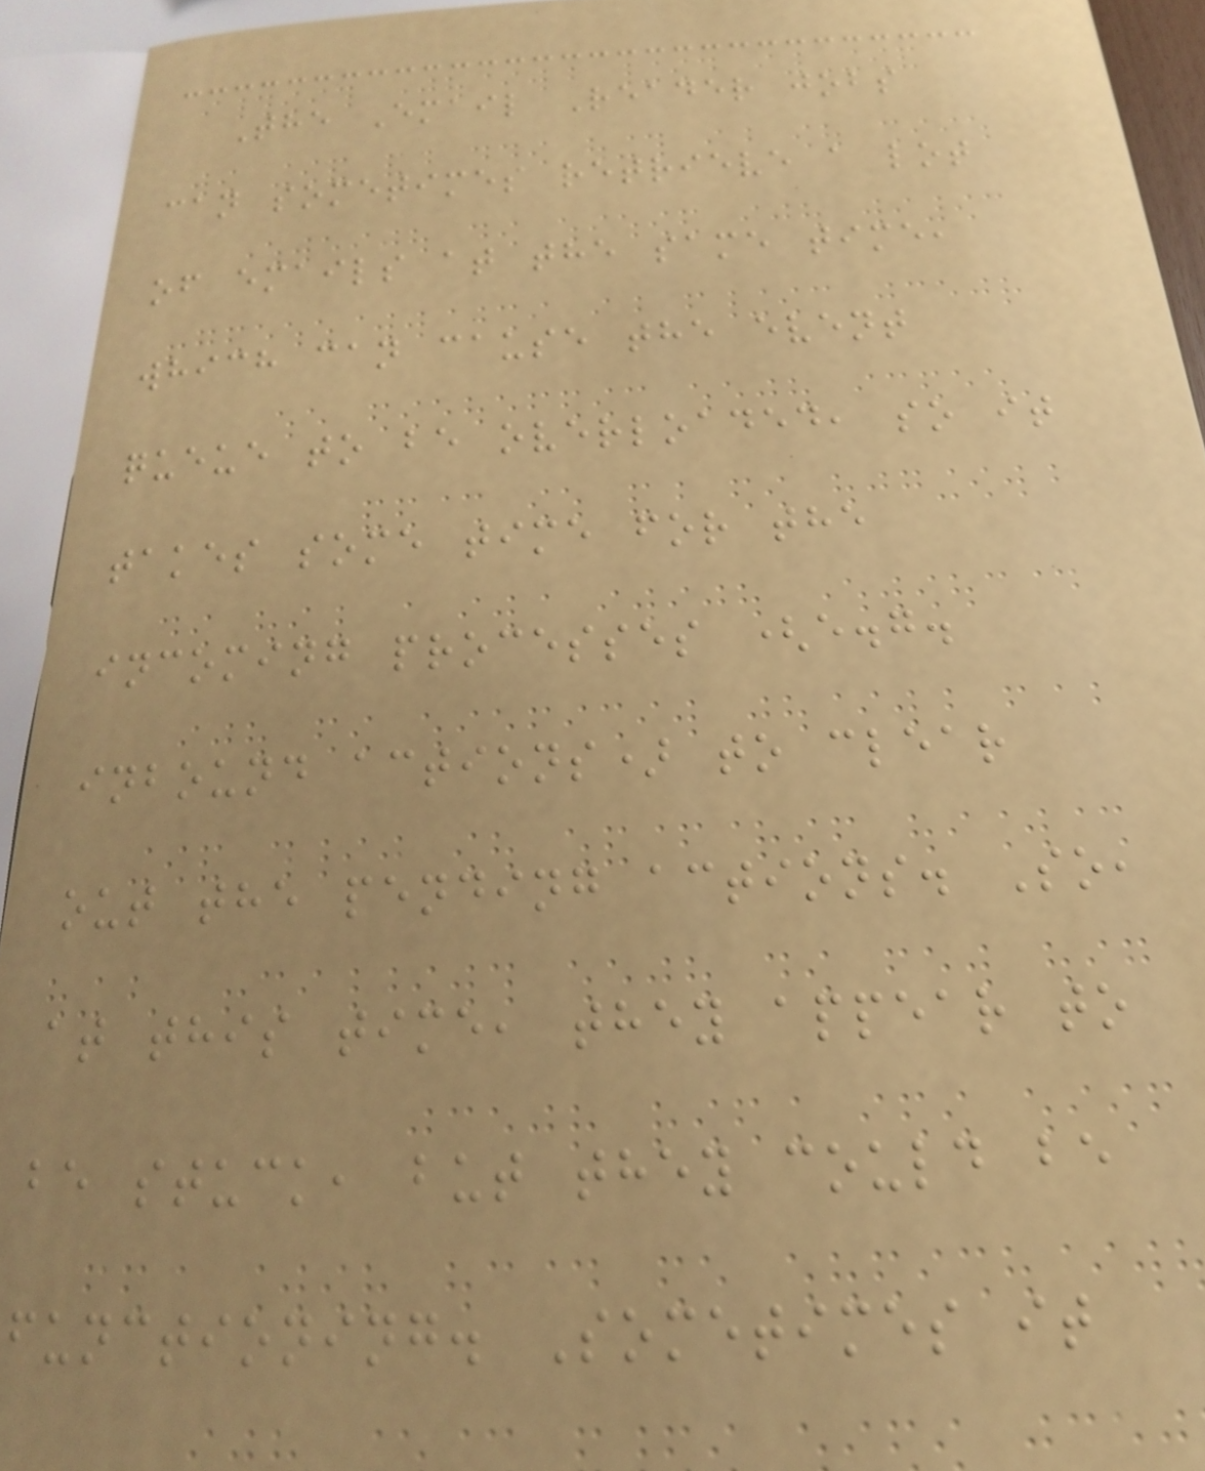The Email Reader jobs
can sometimes retrieve a lot
of emails at the same time,
which can cause the event
queue to be overloaded, so it
takes some time for the
incoming processes (e.g.
inbound actions) to clear
out the pending actions. So,
at this time, they appear to
be stuck, but they could be
functioning. Sometimes it
